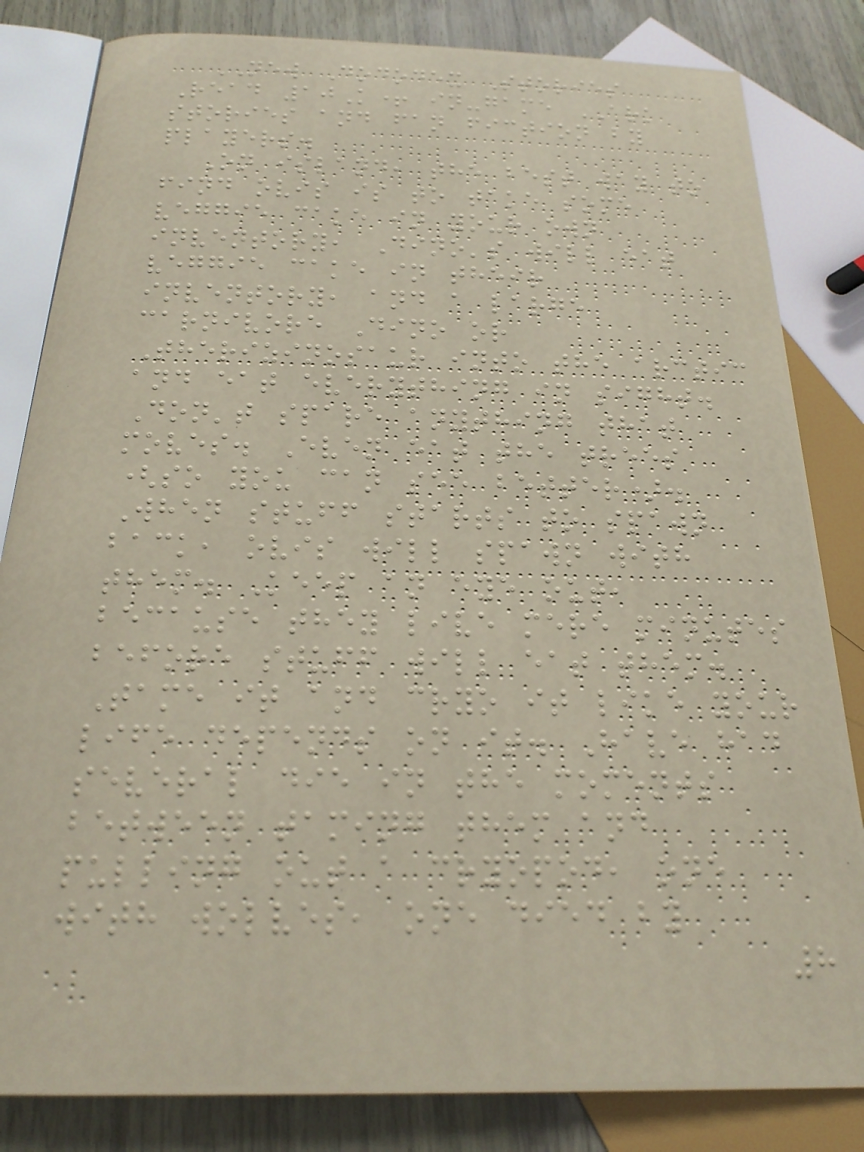NEW Dododex Stories
Read 10K+ in-game ARK
stories and fan fiction by
players.
On island, the best way to
find ovis is to take some
veggie cake in your own
inventory, Dino's will eat
veggie cake in their
inventory, and a large
carnivore Dino or
Therizinosaur into the arctic
and eat everything in sight.
Don't spare anything that
moves. Even eat the trees
(so you can see better).
When stuff starts to spawn
back, ovis will spawn with
them. Keep an eye out,
because they live mere minutes
before stuff will eat them.
Tame it and cryo it like your
life depends on it. Have had
several die in the moments
between taming them and
pulling out a cryopod, one
with wolves, one died by
8
